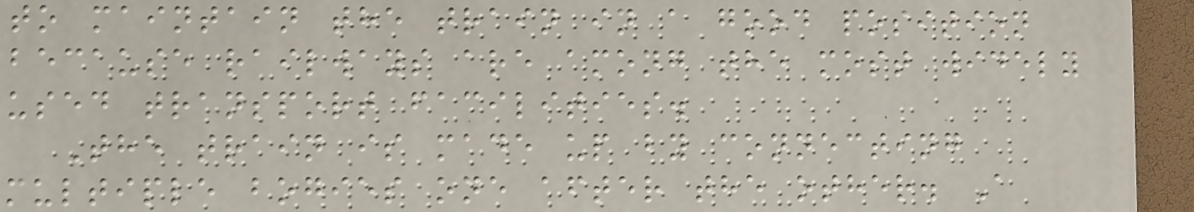to maintain the train in a good position
because railways are among the most widely
used transport facilities.
The train is made up by connecting
multiple bogies one after the other. A
